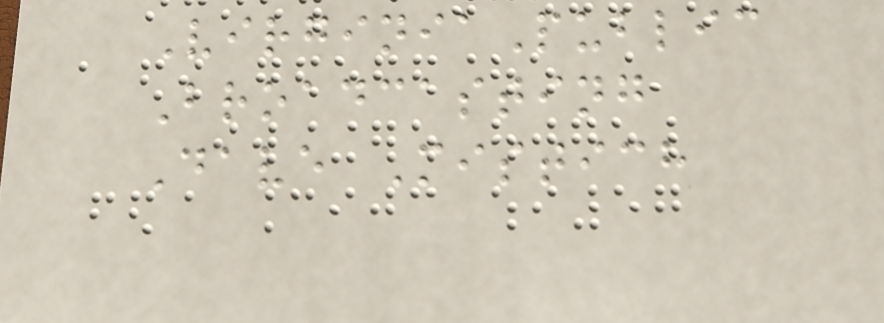VirginiaPublic
Broadcasting
Dave Mistich
